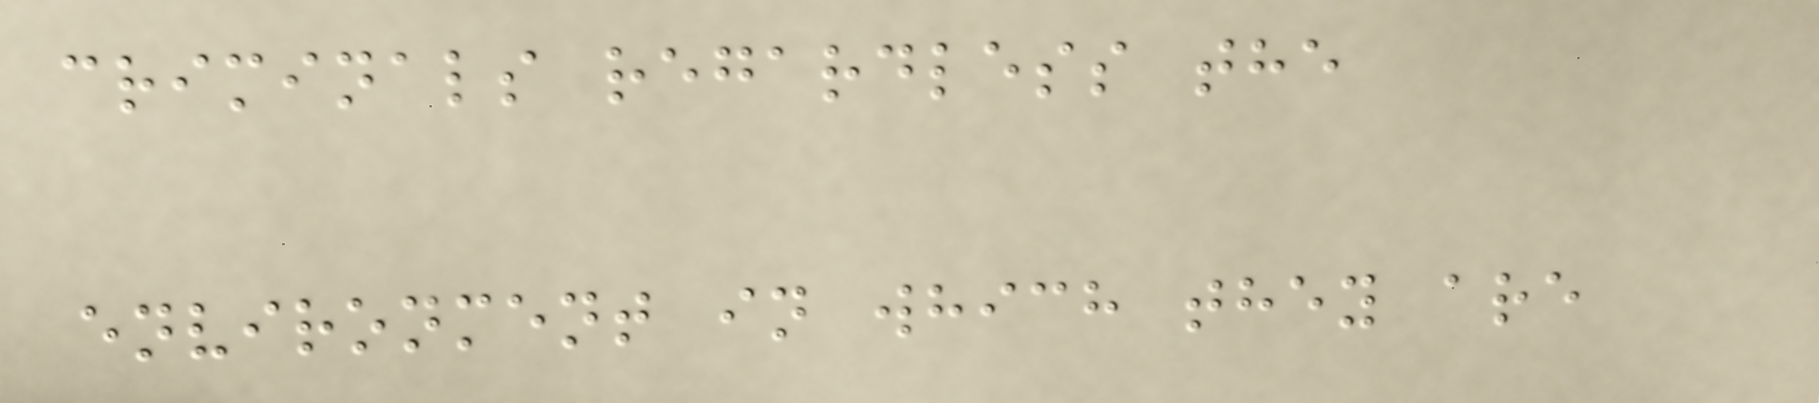criminals regardless the
environment in which they are
